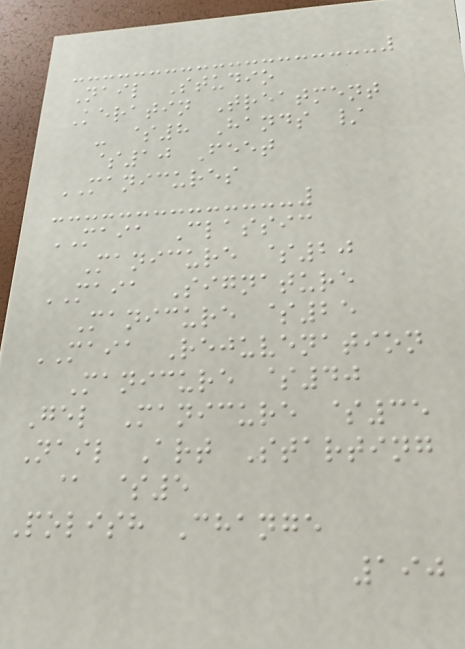Nail Studio
Keratin Treatment
- $8 Hands /
$10 Feet
MANICURES
MAIA Classic
Manicure $20
MAIA Signature
Manicure $25
MAIA Rejuvenation
Manicure $40
Gel Manicure $35
Nail Art Starting
@ $5
Polish Change
190
